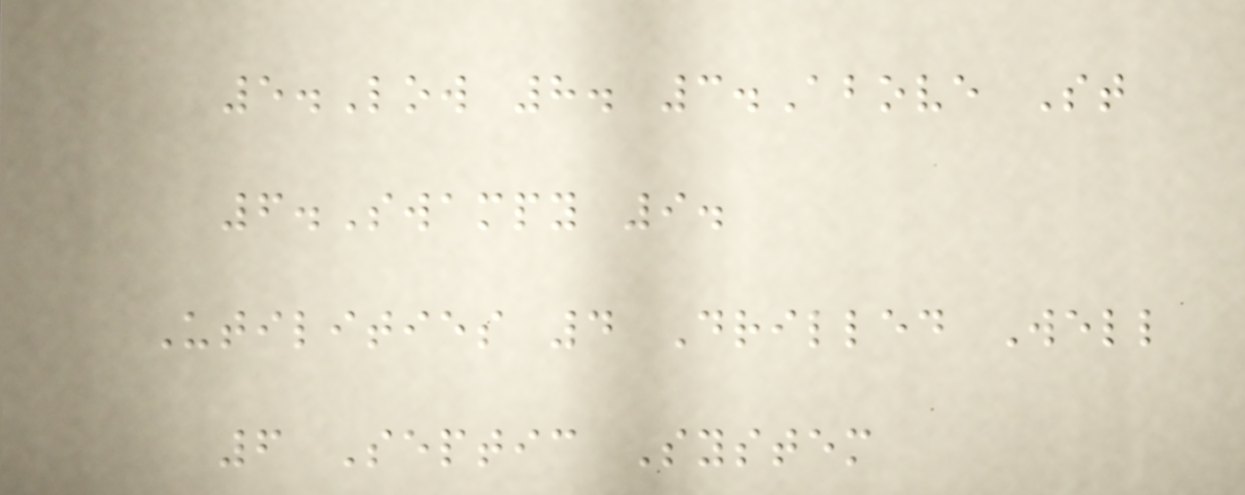5.Low 8. 3.Above St
6.Swampy 9.
Utilities 4 Drilled Well
6 Septic System
